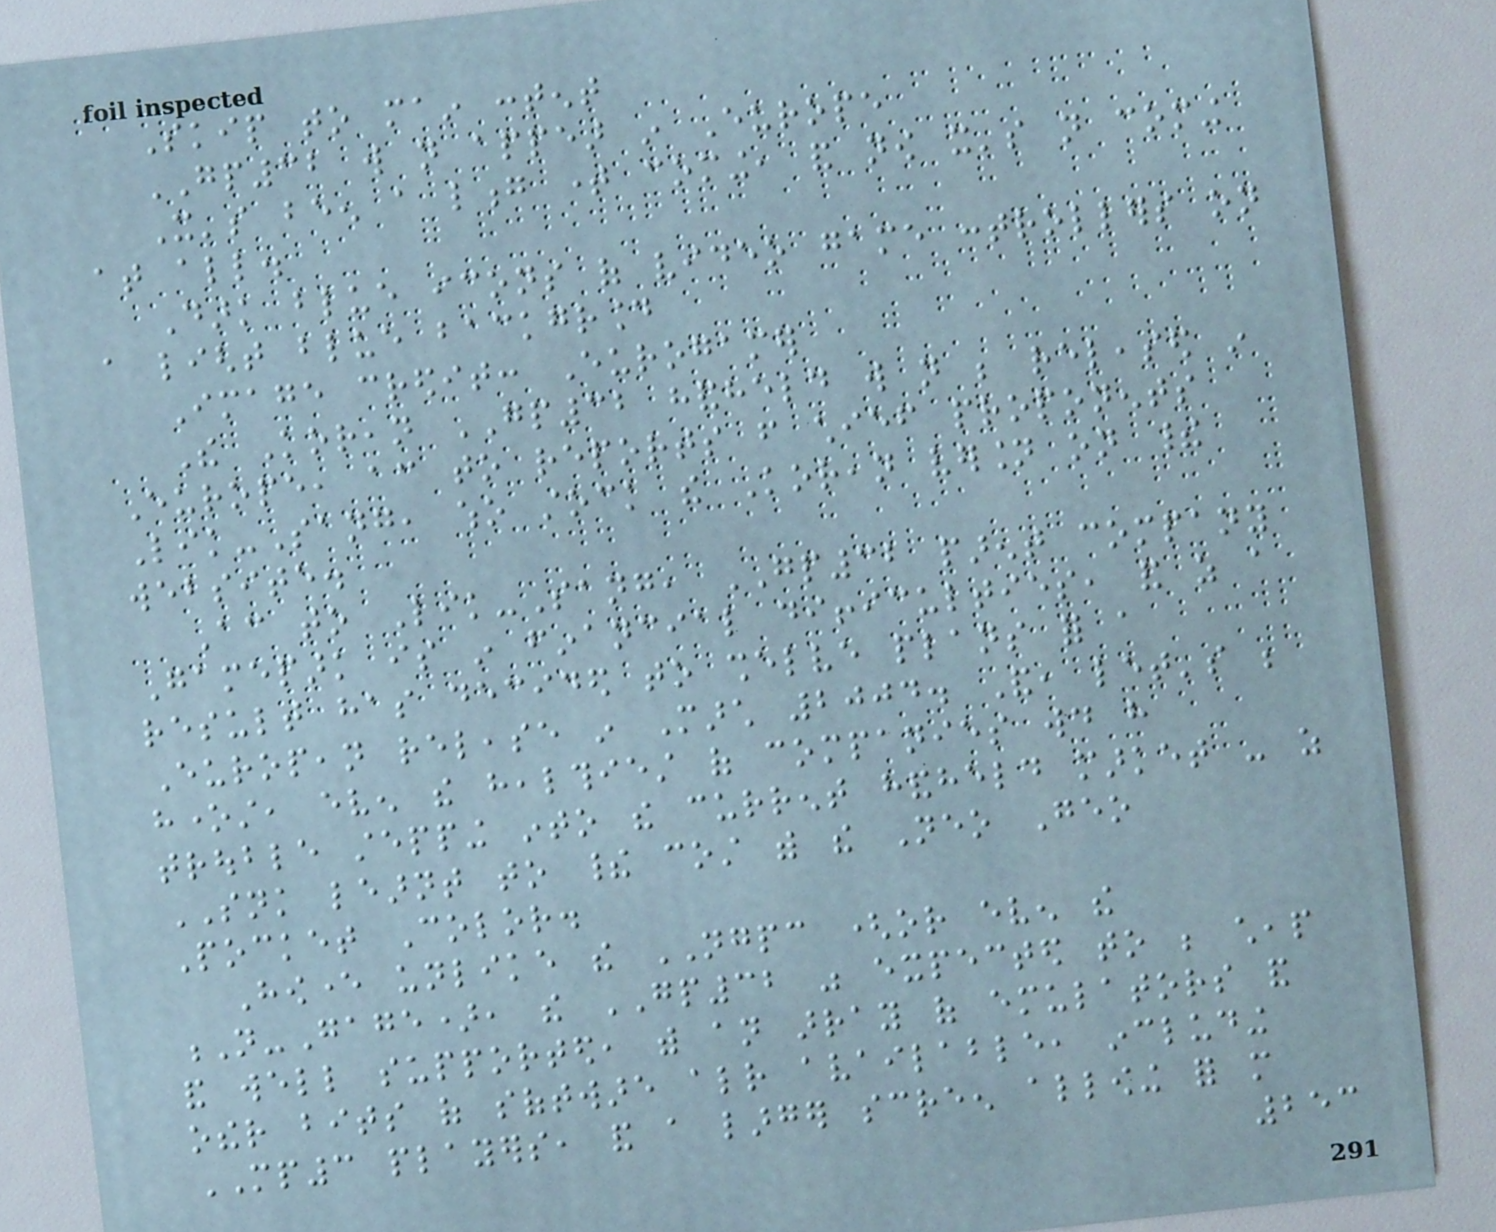Skip to main content
GP32 will not appear in Europe
It's been a long time coming, and now it's not coming
at all.
Dark blue icons of video game controllers on
a light blue background
Image credit: Eurogamer
The Korean GP32 handheld will not be released in
Europe, according to reports from chief proponents
Lik-Sang, who stock the Korean version on their
website.
According to Lik-Sang, GP32 parent company
Gamepark is in financial difficulties, and as a
result has decided to shelve plans for a
European release in March 2004. And, let's be
honest, even the healthiest of companies would have
trouble stepping into the current handheld market - as
SNK learnt to their cost with the Neo Geo
Pocket Color.
However unlike the NGPC (or even the
N-Gage), the GP32 was expected to be cheap
and well supported, with an array of emulators and
other bits of software already available, including
MP3 players, and a larger screen allowing for more
253
